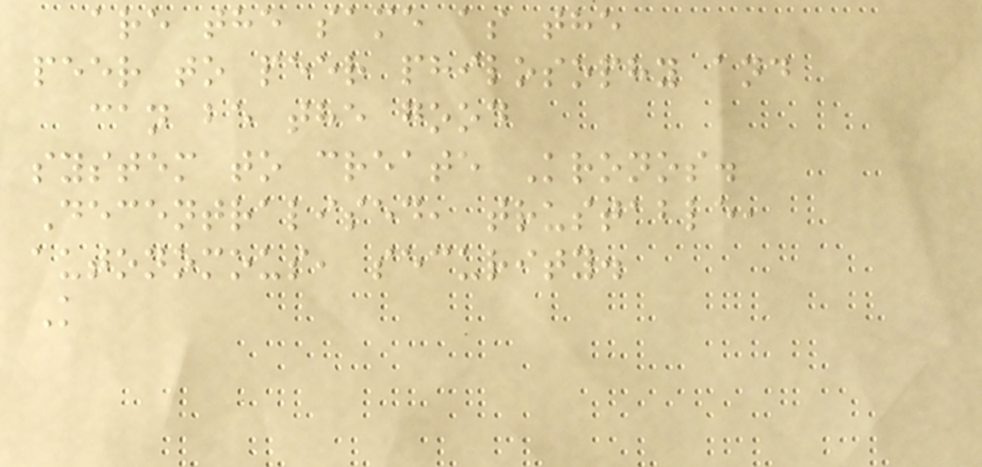are the same as the
peer to peer philosophy and
can be the good
system to create Kronos.
Decentralised, trustable,
autonomous, security.
K
